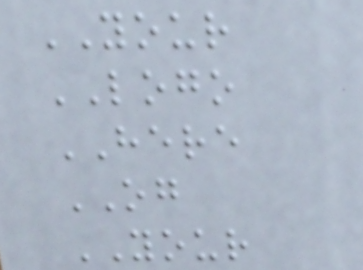YOUR
LOGO
HERE
OG
YOUR
